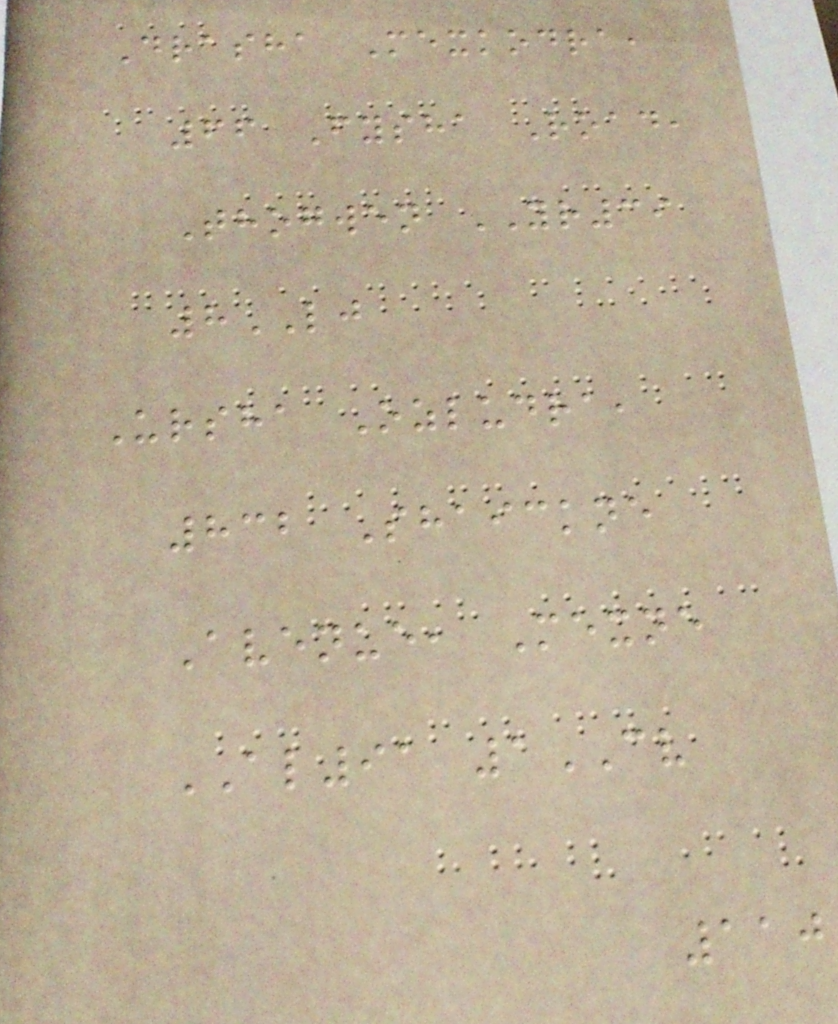Drasha Mexkodra,
66 Fysha Road,
Thogwen YR39
8LJ
Ursha Ozludra,
832 Shaickne
Avenue, Mexne
AL91 1CV
110
